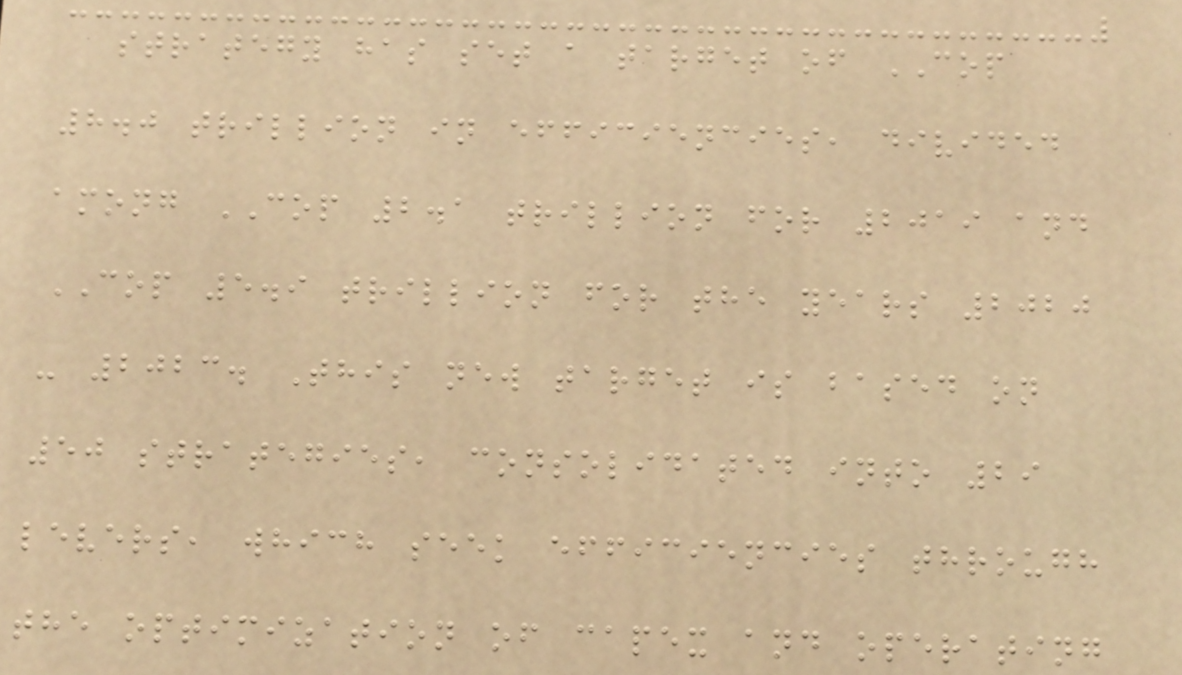strategy has set a target of COP
8.0 trillion in efficiencies, divided
among COP 2.1 trillion for 2019 and
COP 5.9 trillion for the years 2020
- 2023. This new target is based on
50 strategies, consolidated into 29
levers, which seek efficiencies through
the optimization of capex and operating
